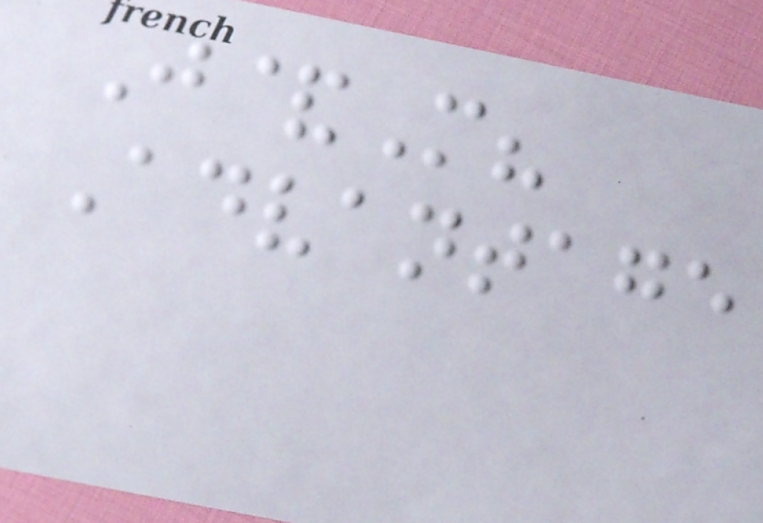J&M?
Advantage
